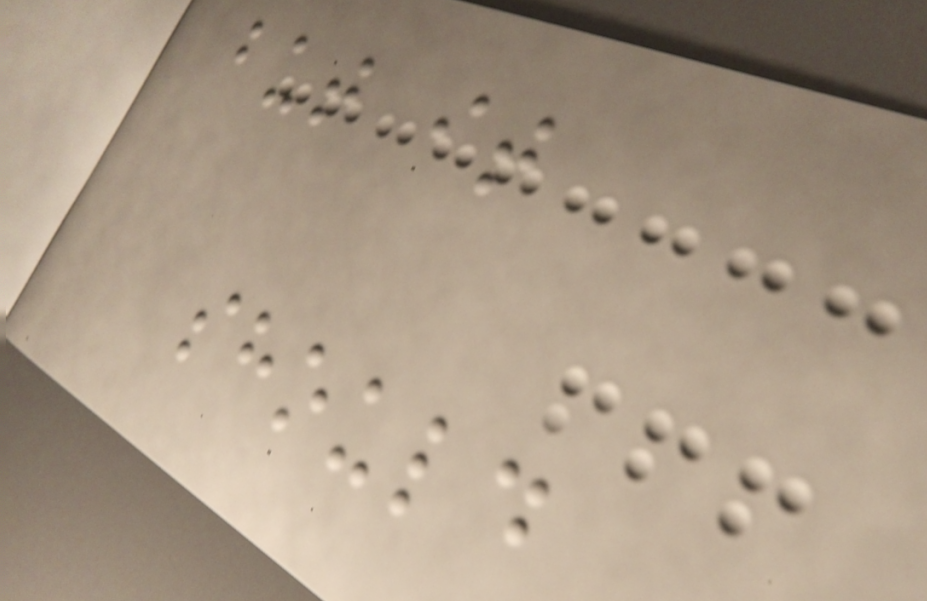but it
should
